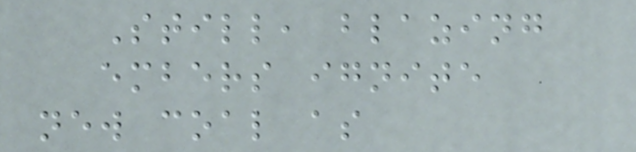Still, blazing
embers ignite
new coal as
